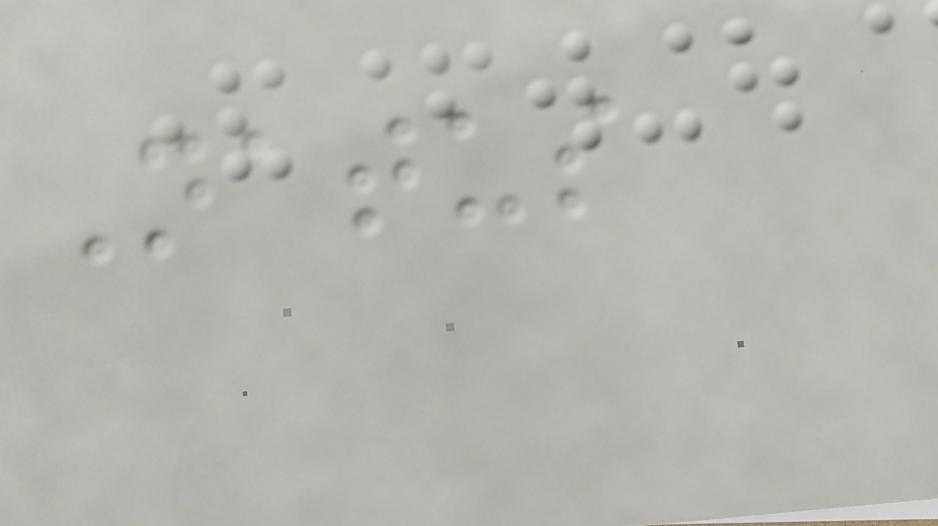Natus
